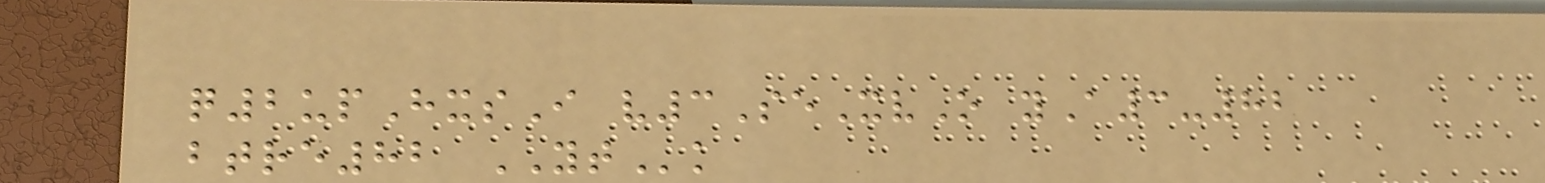q2upHxsI v3SeXvO yA3-82
btre82 YTk
